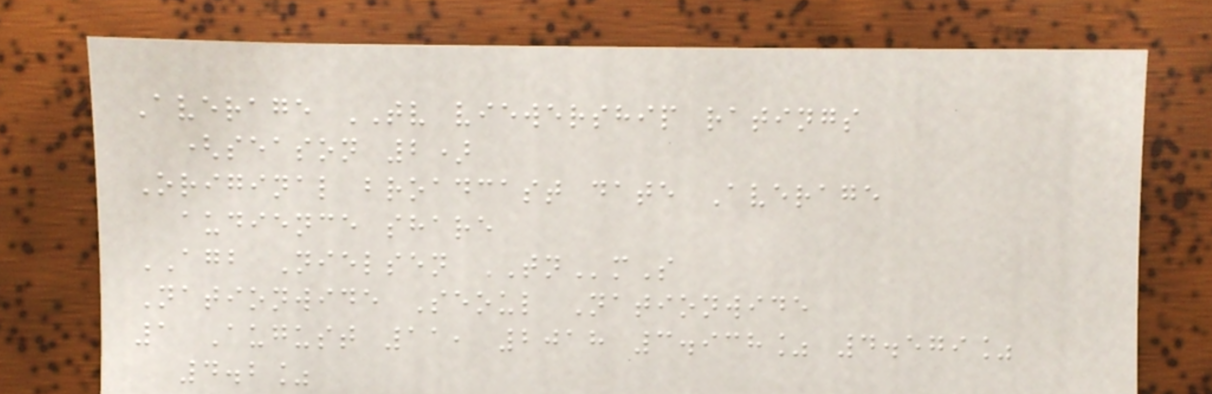Average TV viewership ratings
(season 2)
Original broadcast date Average
audience share
AGB Nielsen TNmS
Nationwide Seoul Nationwide
1 August 11, 2018 3.938% 4.579%
4.2%
